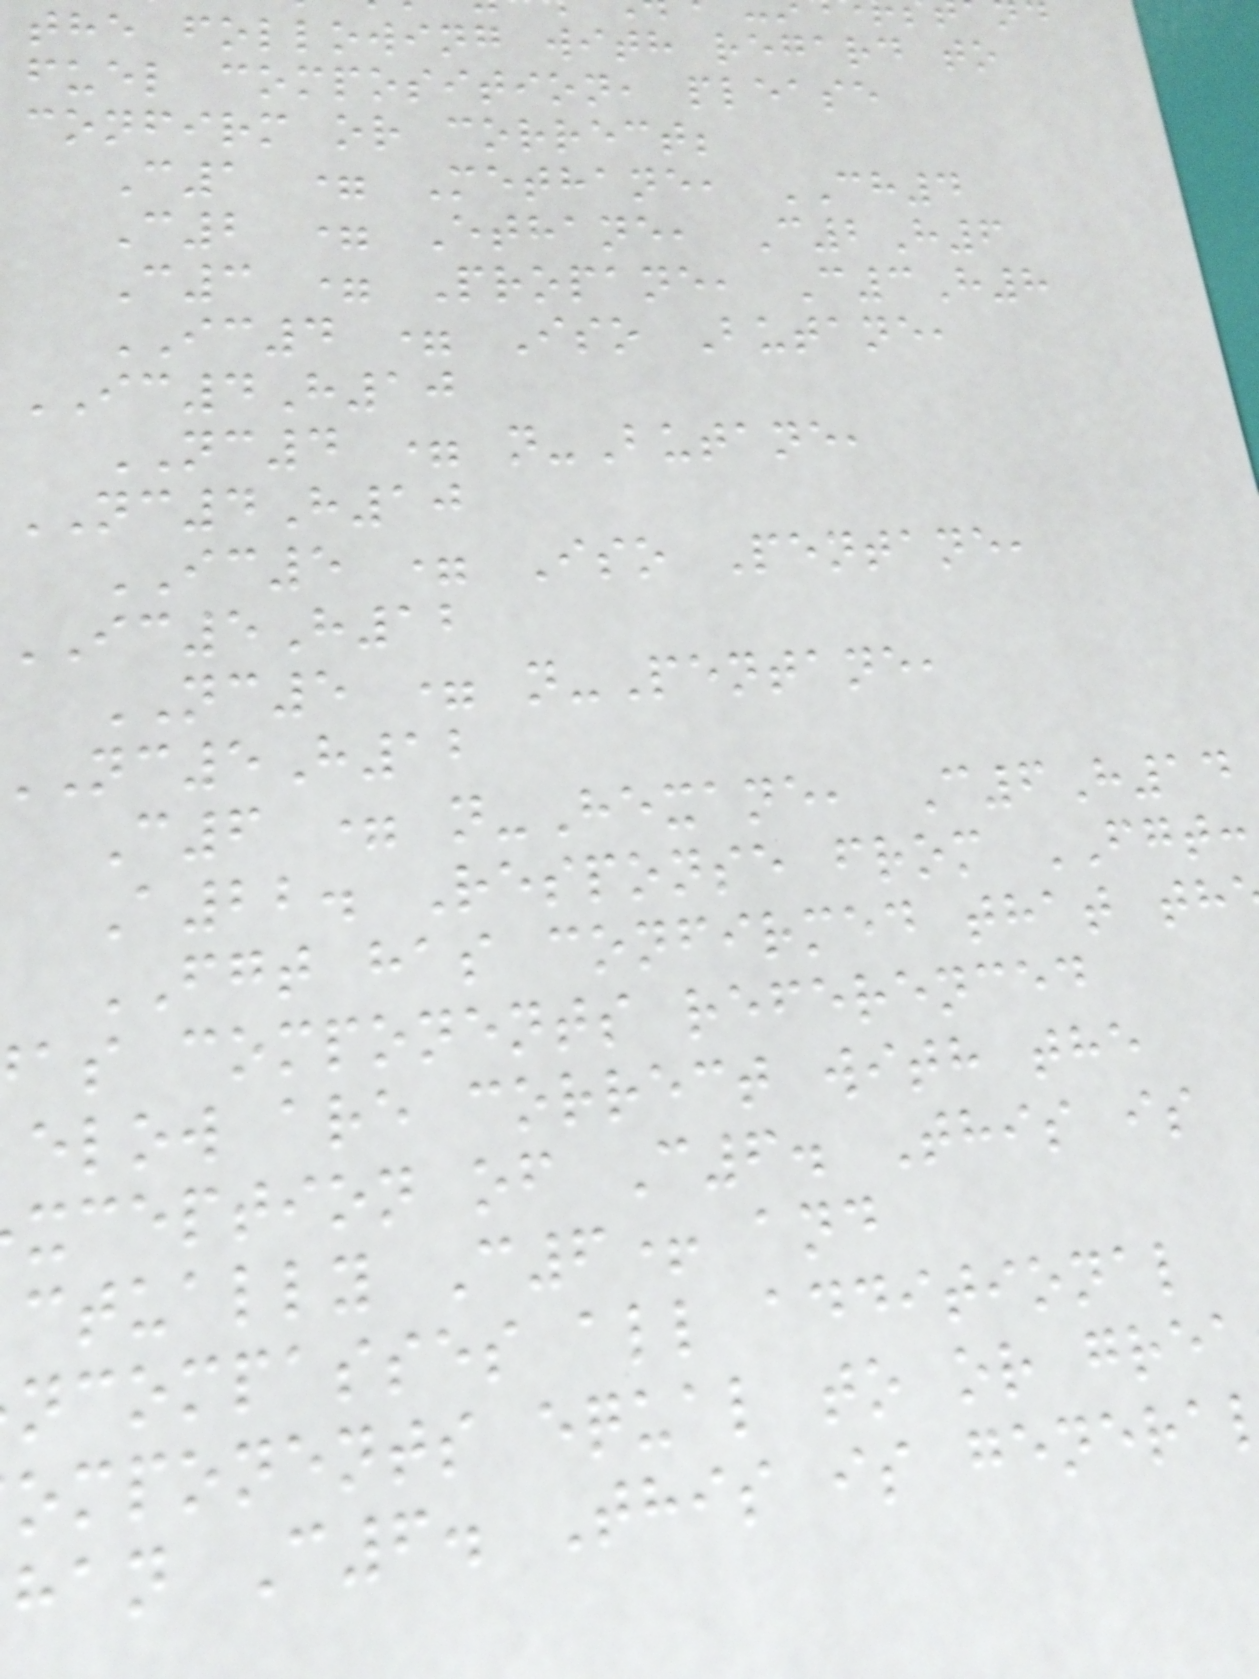the following with regard to
fuel composition, please
confirm or correct;
C1 = Methane, CH4
C2 = Ethane, C2H6
C3 = Propane, C3H8
IC4 = Iso Butane,
IC4H10
NC4 = n-Butane,
NC4H10
IC5 = Iso Pentane,
IC5H12
NC5 = n-Pentane,
5H12
C6 = n-Hexane, C6H14
A22. Response from FGT:
FGT has confirmed that th
as components referenced
elow are correct with the
xception of C6. This is
ctually C6+ and
ncompasses all additional
omponents equal to or grea
han C6. This is genera
